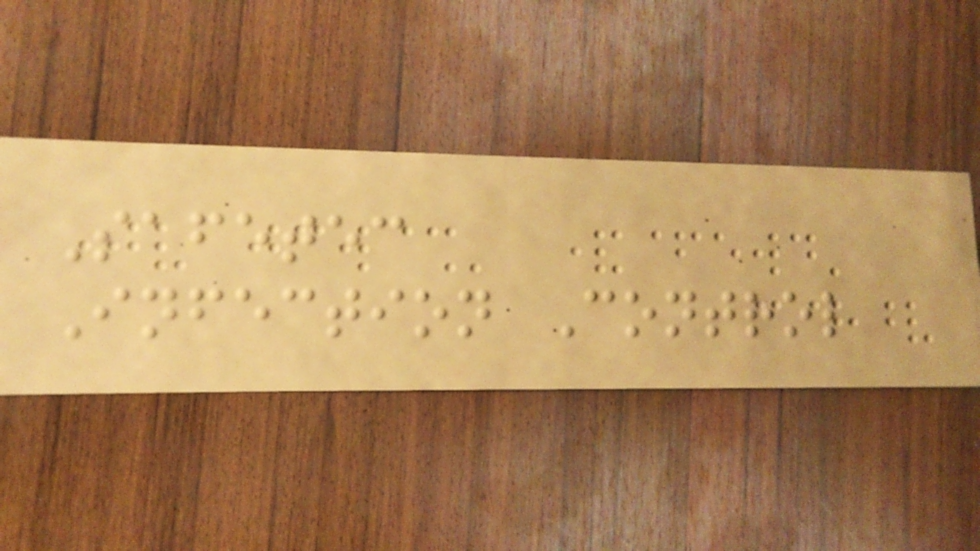Safetec
Infection Control
